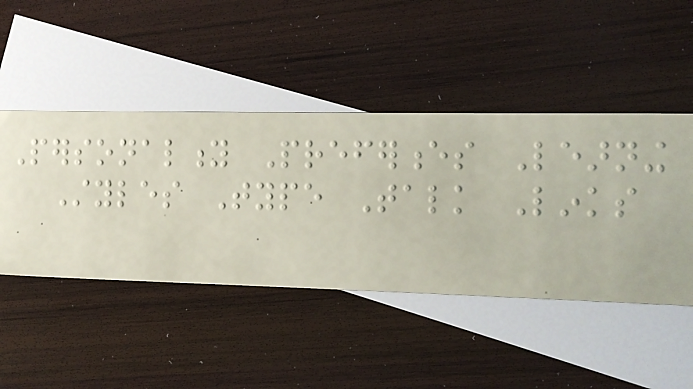Personality Preferences Learning
Styles Type Talk Links
